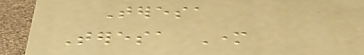Teresa
Teresa Mother
